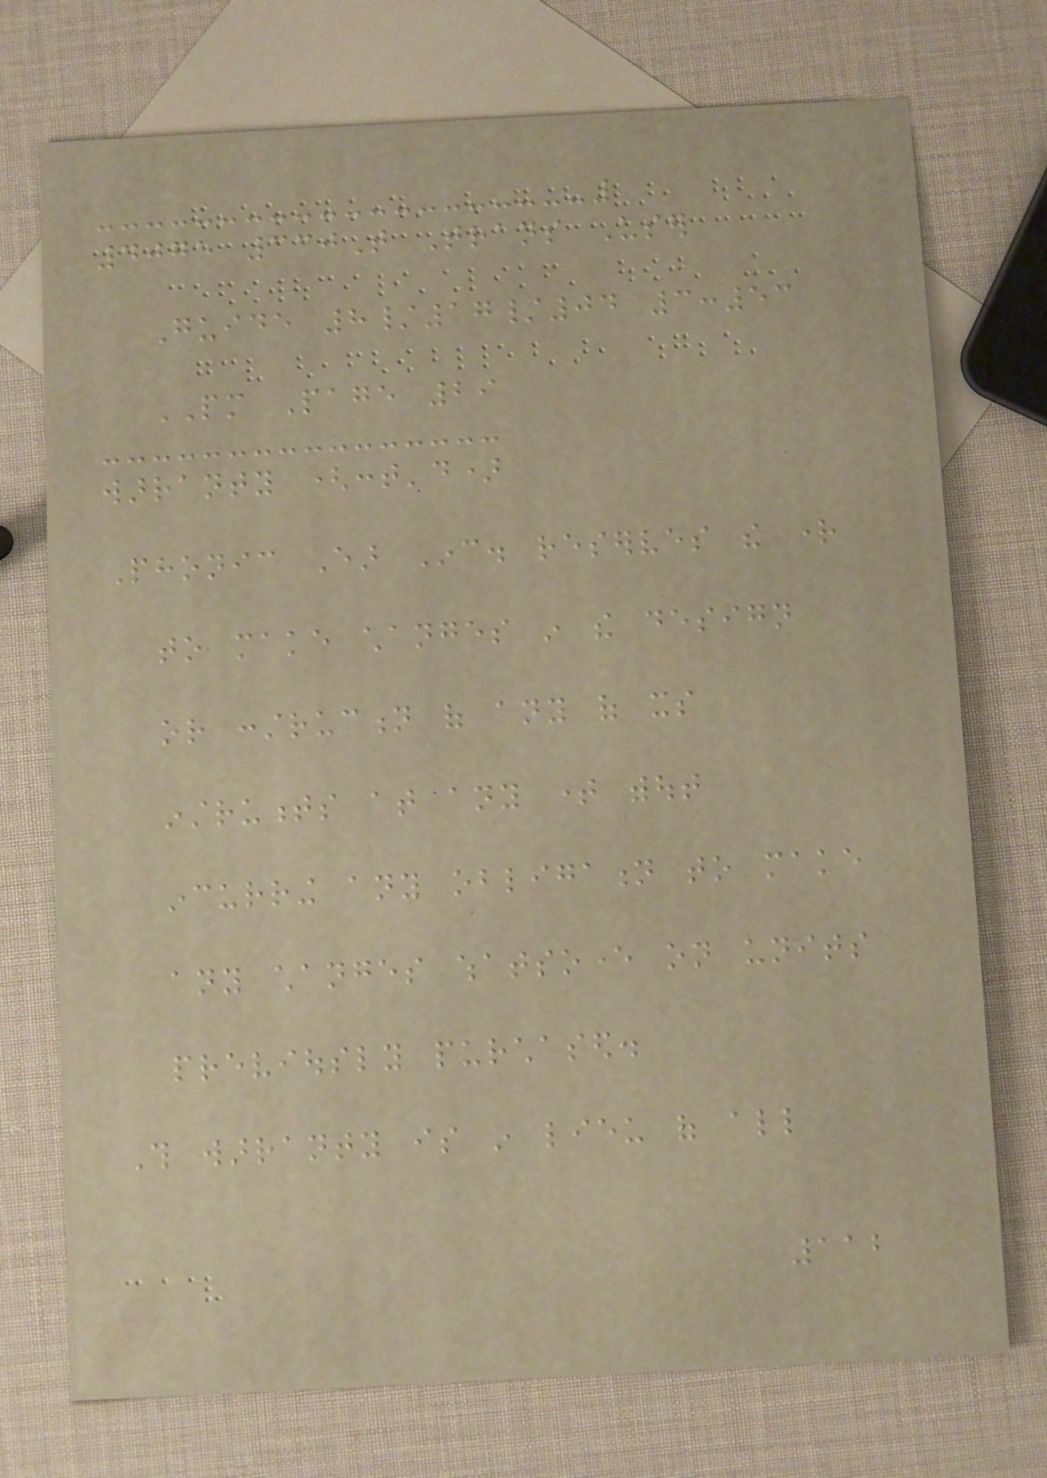4075 330T Trans User
Guide 8/17/04 3:53
PM Page 29
warranty (cont'd)
Phonic Ear Inc. reserves the right
to make changes in the design
or construction of any of its
instruments at any time without
incurring any obligation to make
any changes whatsoever on units
previously purchased.
This warranty is in lieu of all
112
